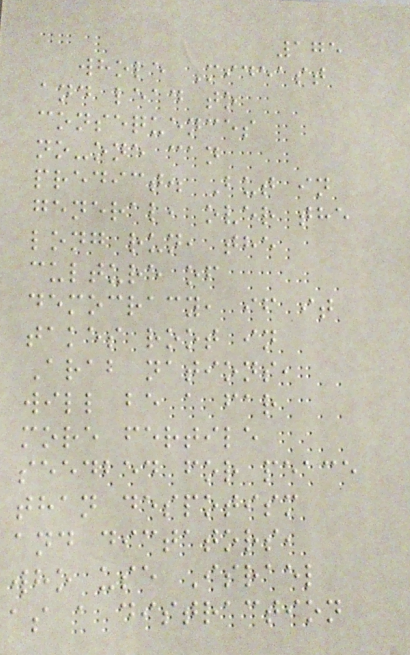175
whole Mideast
and lead to
consequences
no-one can
predict. But in
general, over the
long run, the
culture of
democracy, if it
takes root in
Arab nations,
will be a far
more fertile
seedbed for peace
than despotism
and dictators,
who use Israel
as a distraction
